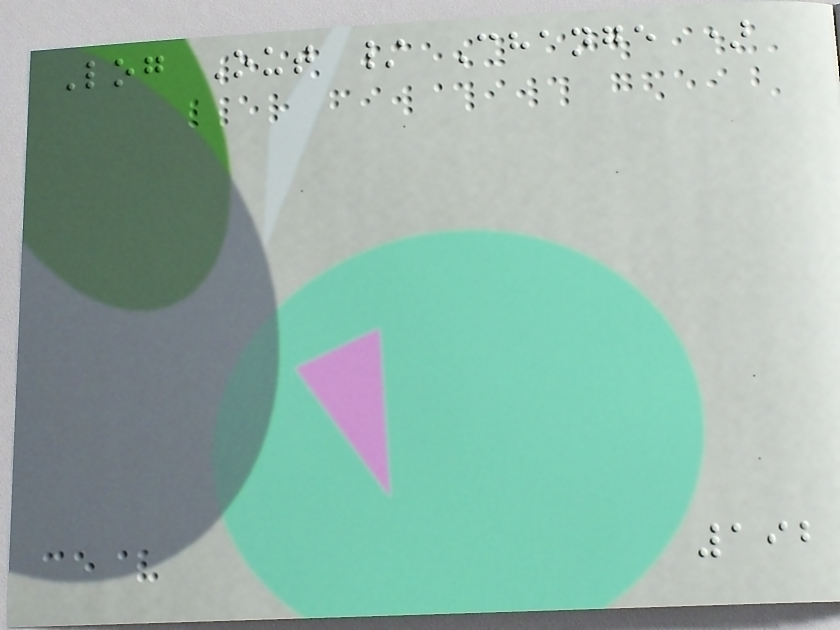Log Out / Change )
192
